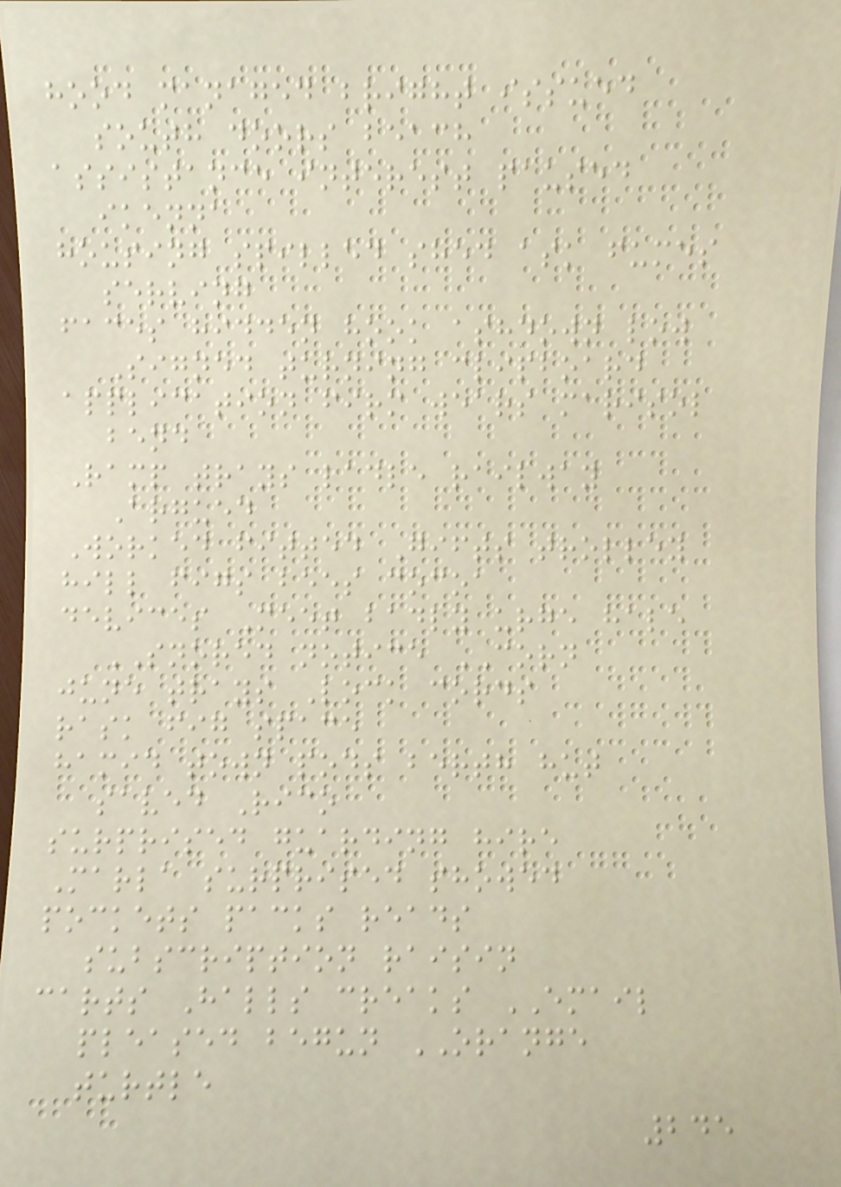hood managed bright issued
south doors beach
assistance interest paused
ikenna
housing spilled shed ask fumes
serving
faces hidden hook ashdown low
Signed turning clipboard
application firm wears marisol
bend
Ramp trays ladle railway
Argued
Worked fitted Gifts trolley
hill figs bees cocoa
devices Meet badly urge hale
SNORED notice CORN
june trays Lock cords
rask fig space
hamid town pods berth hut
saved Rico
surprised guarding hire
Marla surprised showed
pockets packs reads
subscription raisin
carts Halls creaks EMAIL
pleased begun ORANGE
turtle
245
